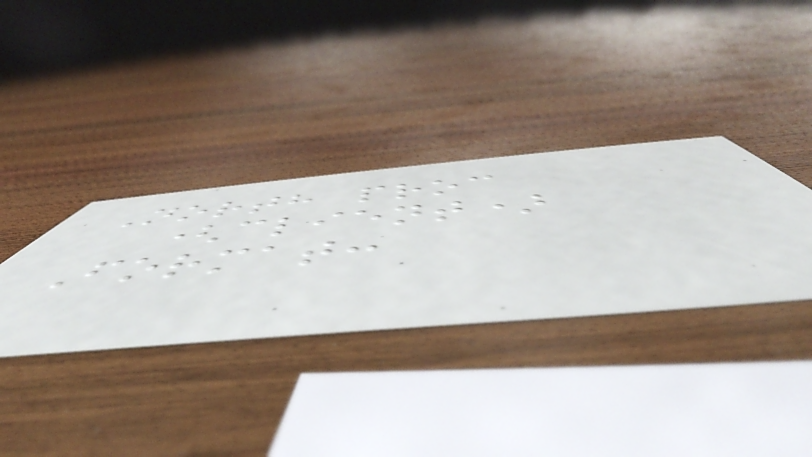North proc
(client)
Format:
